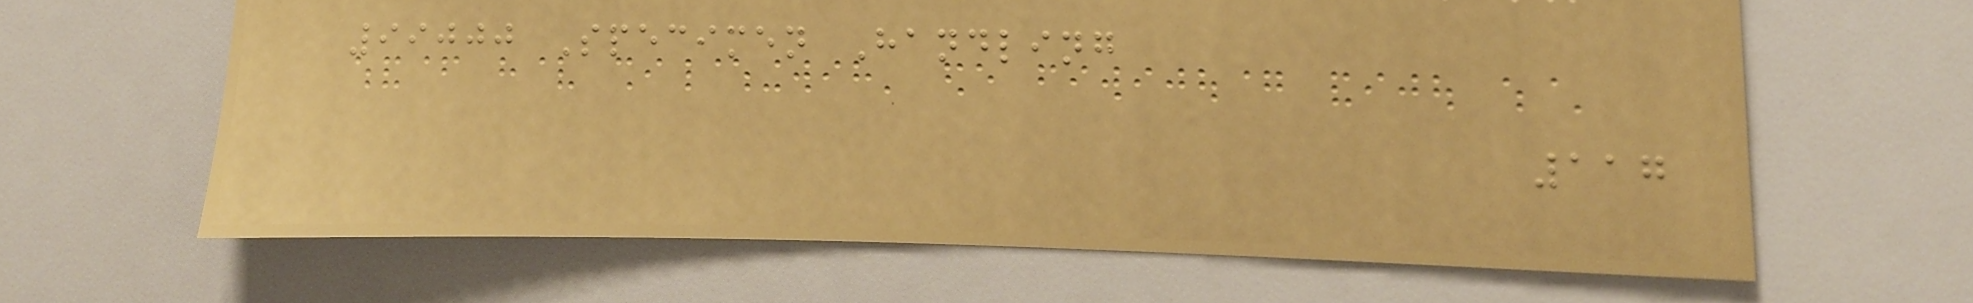99000 Specimen Handling
117
